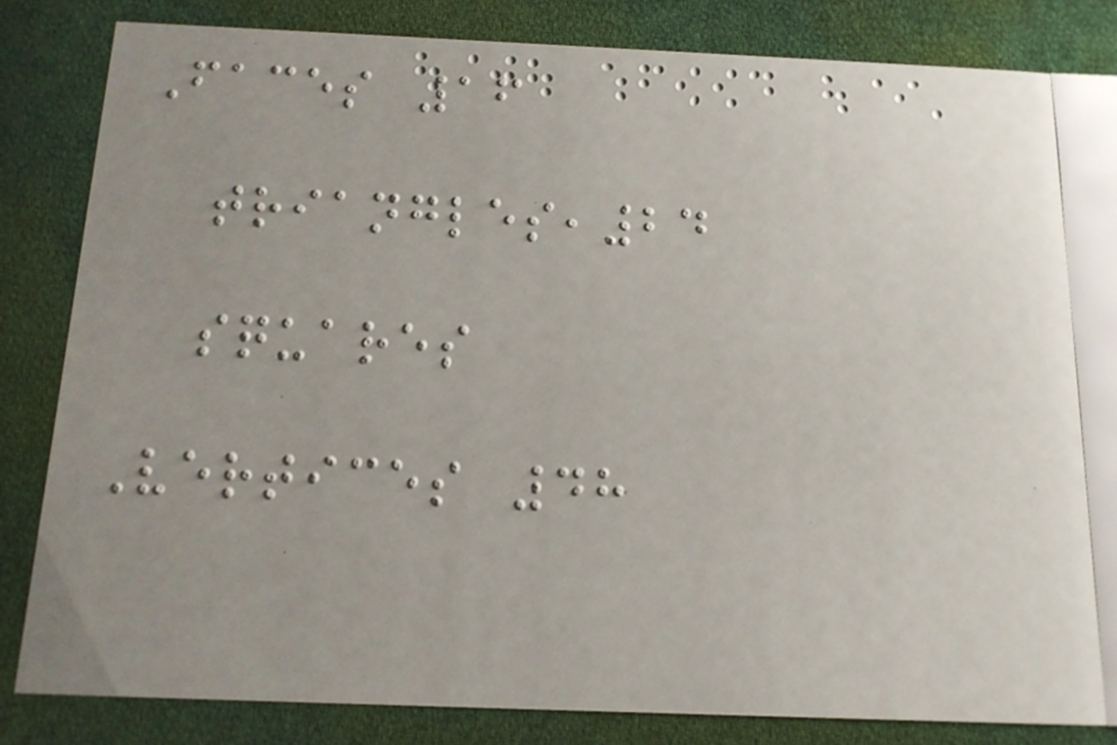Faces 16
triangles,24
squares
Vertices 48
